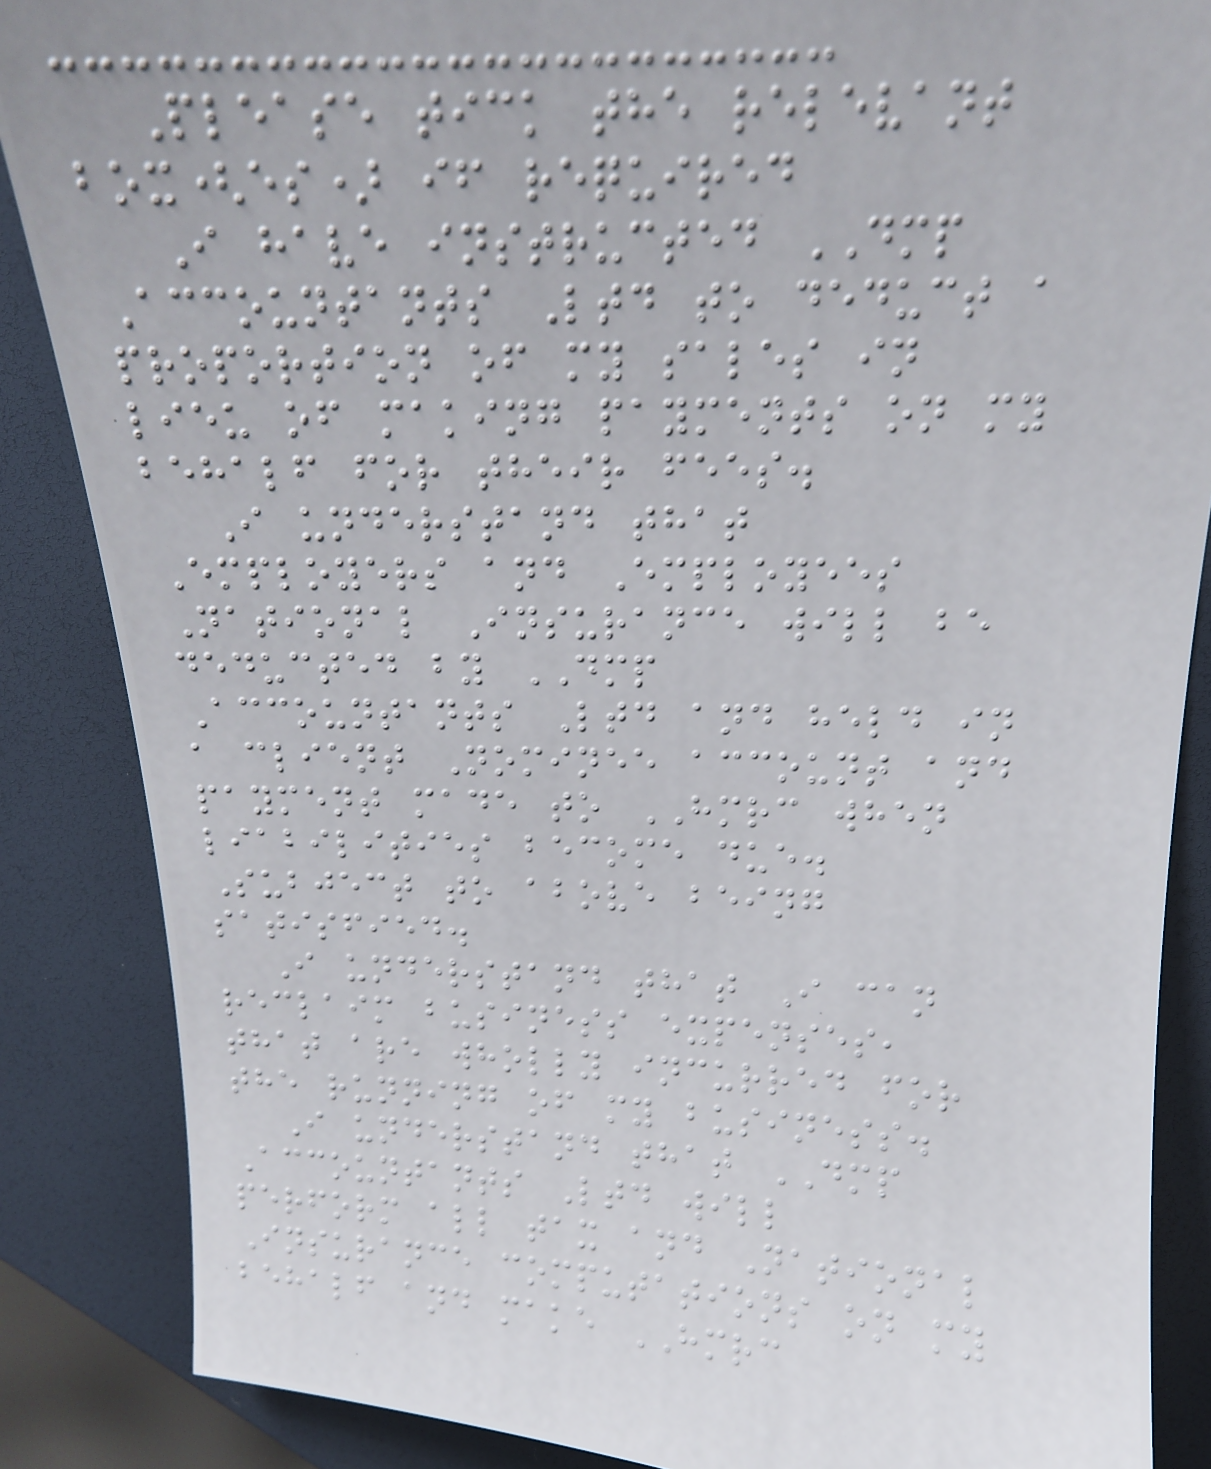Please tick the relevant
box(es) if required
I have instructed DMP
Accountants Ltd to deduct a
proportion of my sales in
lieu of making payments on my
behalf for their fees.
I understand that
Employers and Employees
National Insurance will be
deducted by DMP
Accountants Ltd and held in
a client Nominee account and
payment made to HMRC when
liabilities become due.
Subject to above being
satisfied.
I understand that I can
reclaim business expenses,
that are wholly incurred for
the running of my business.
I understand that DMP
Accountants Ltd will
perform all tax and National
Insurance computations on my
behalf and make HMRC
